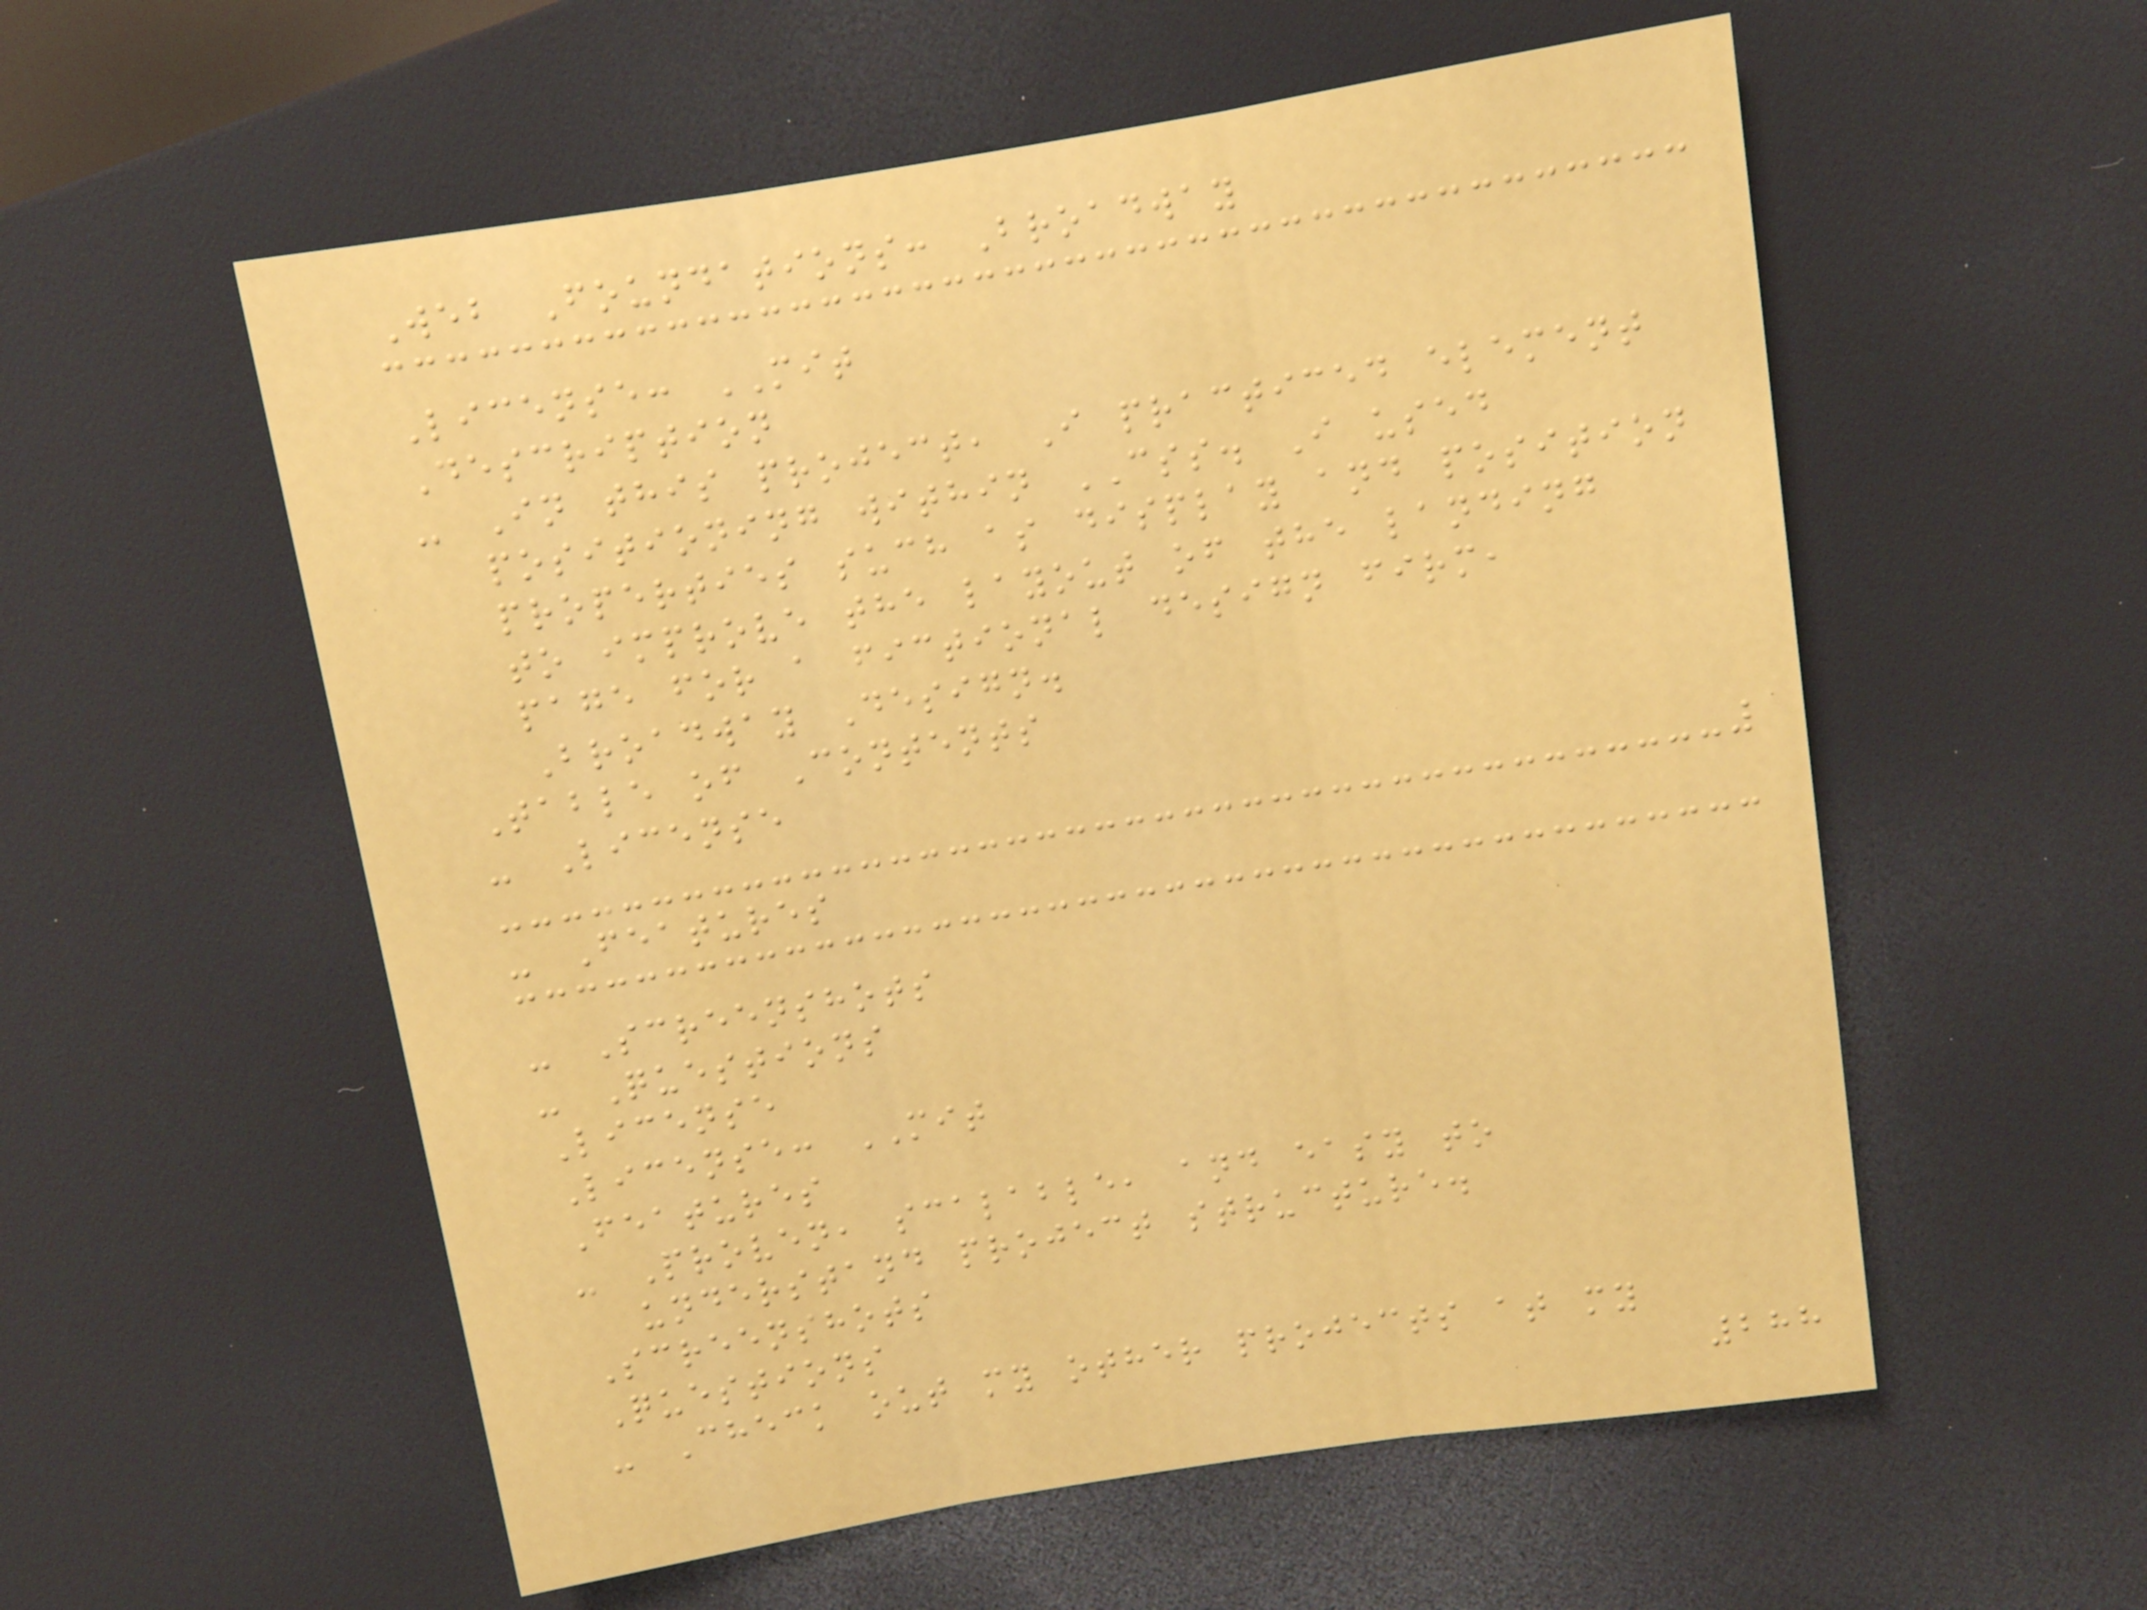Web Foundations: Broadway
License: MIT
Description
- In this project, I practiced element
positioning within CSS. I used
properties such as display and position
to improve the layout of the landing
page for a fictional design firm,
Broadway Design.
Table of Contents
- License
- Features
- Screenshots
- Questions
License
License: MIT
Features
- Proven, scalable, and easy to
understand project structure.
Screenshots
Questions
- Check out my other projects at my
288
